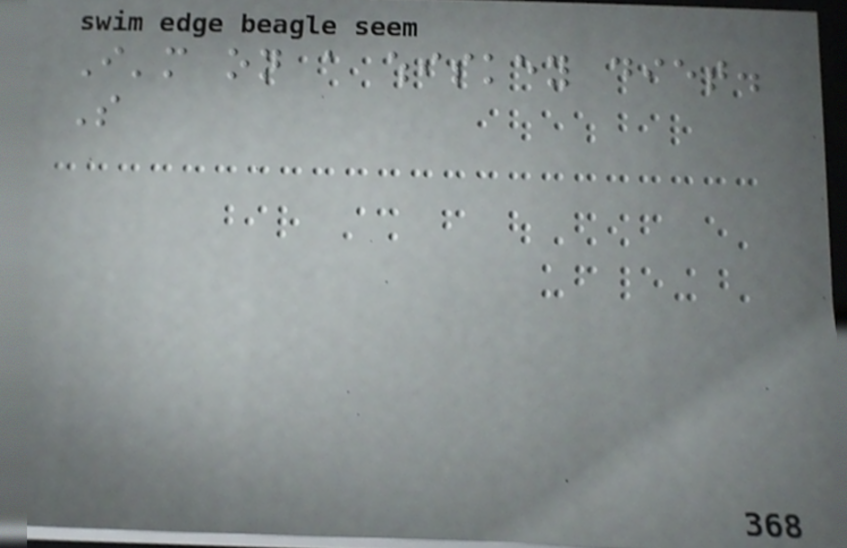I'm on a whiskey diet.
So
